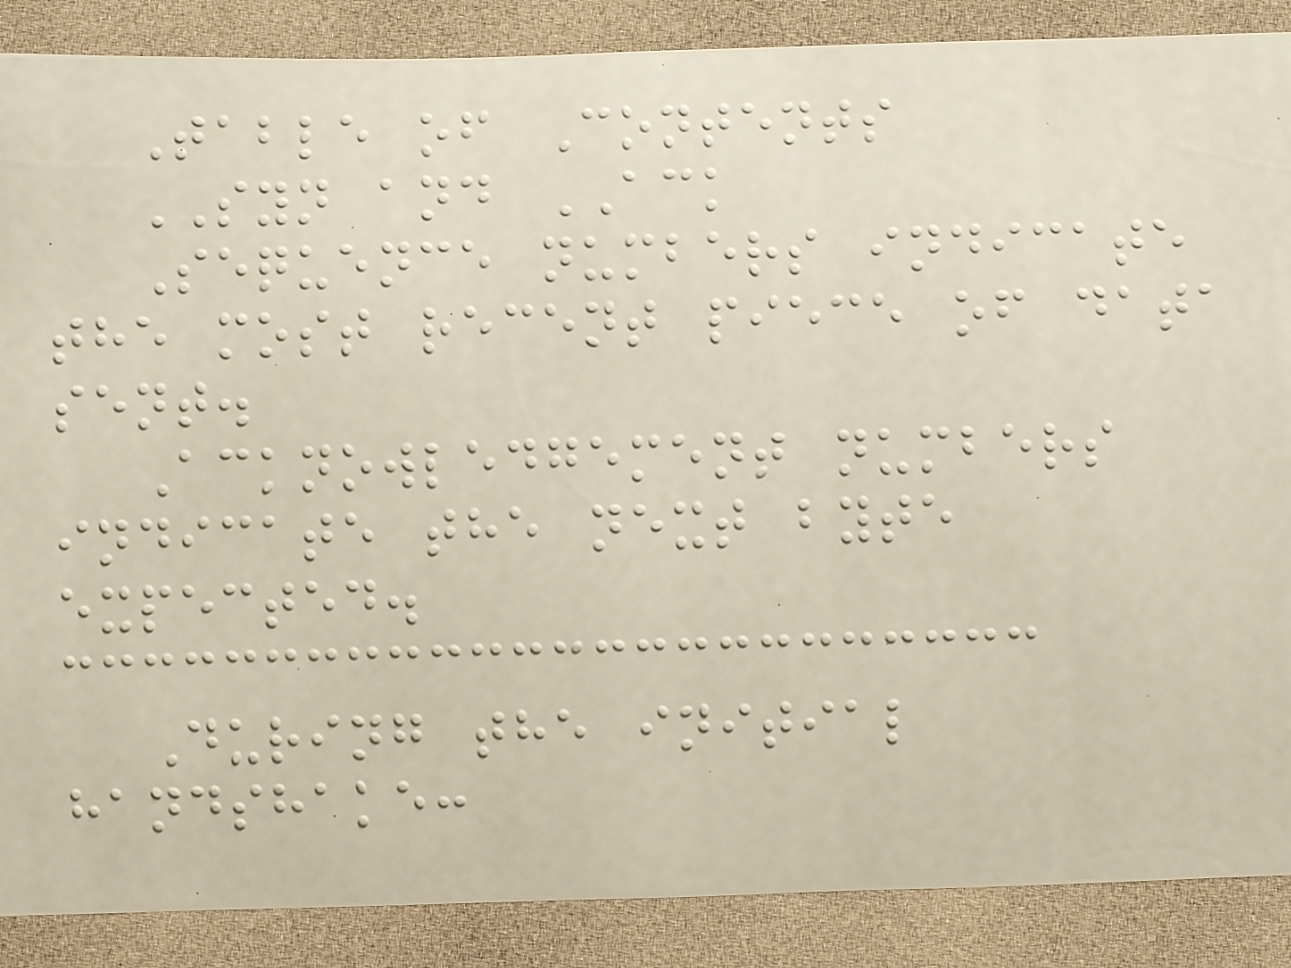Table of Contents
SYN and ACK
Sequence numbers indicate
the most recent piece of data
sent.
Acknowledgement numbers
indicate the next byte
expected.
During the initial
handshake:
